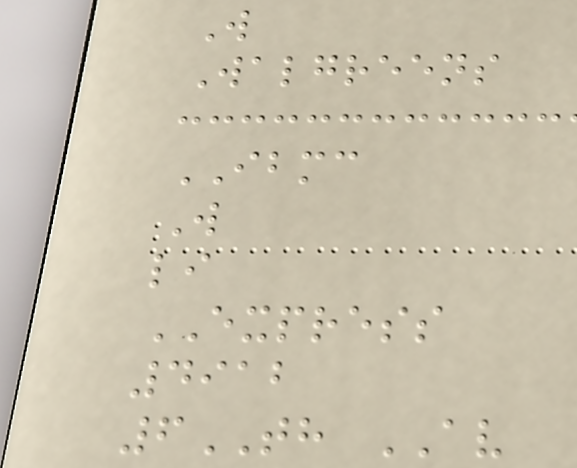W
Walgreens
IBMC
W
li
EXPRESS
4912
6TH AV
